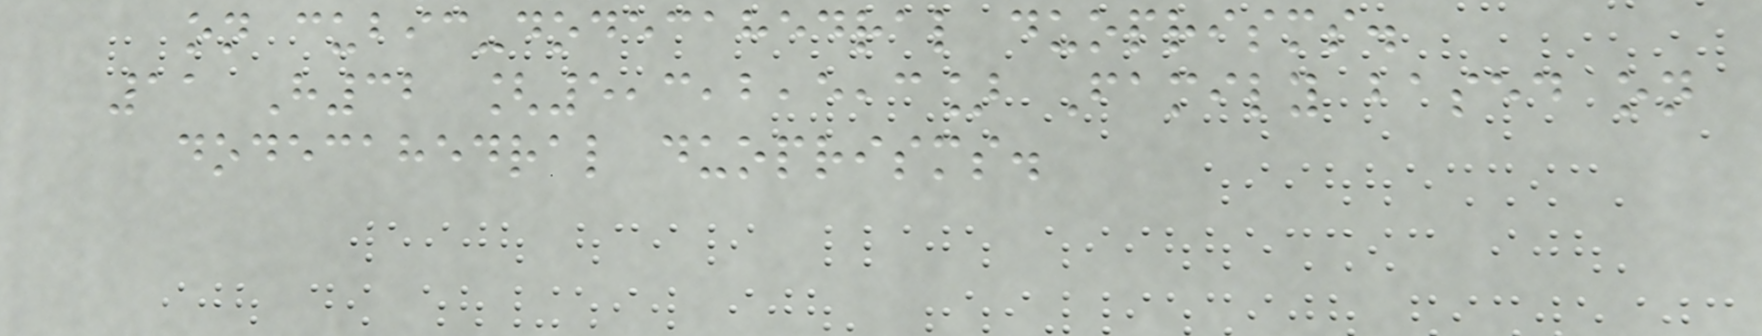on cubic-dodecahedral duoprisms.
11 H32 [5,3,2,5,3] Family based on
dodecahedral duoprisms.
